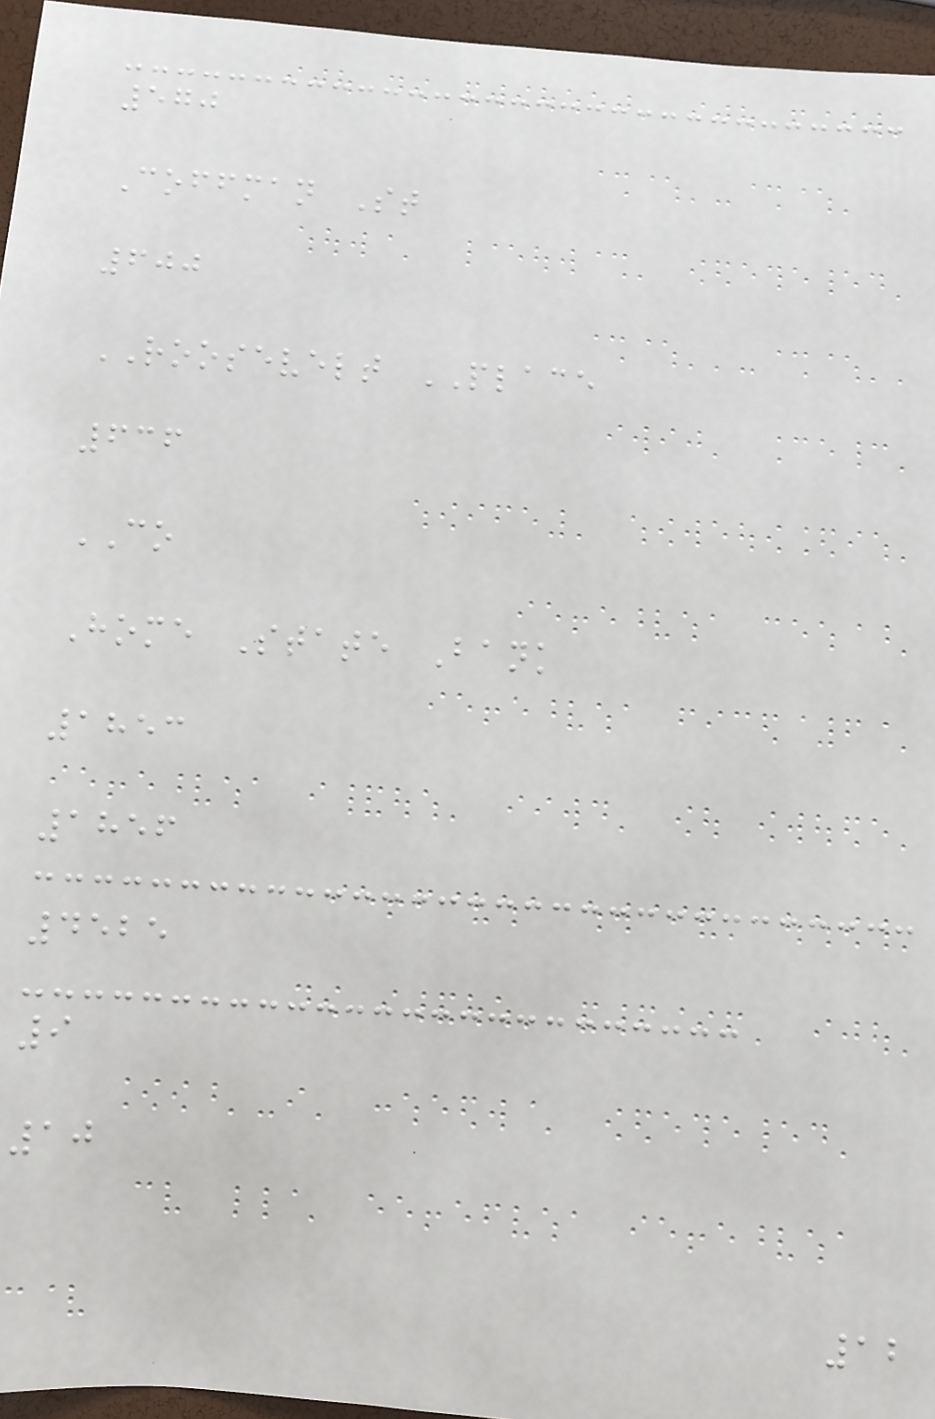570
Coffman St
600
ROOSEVELT PLACE
636
CO
Home State Bank
1853
1856
4525
9
10
12
